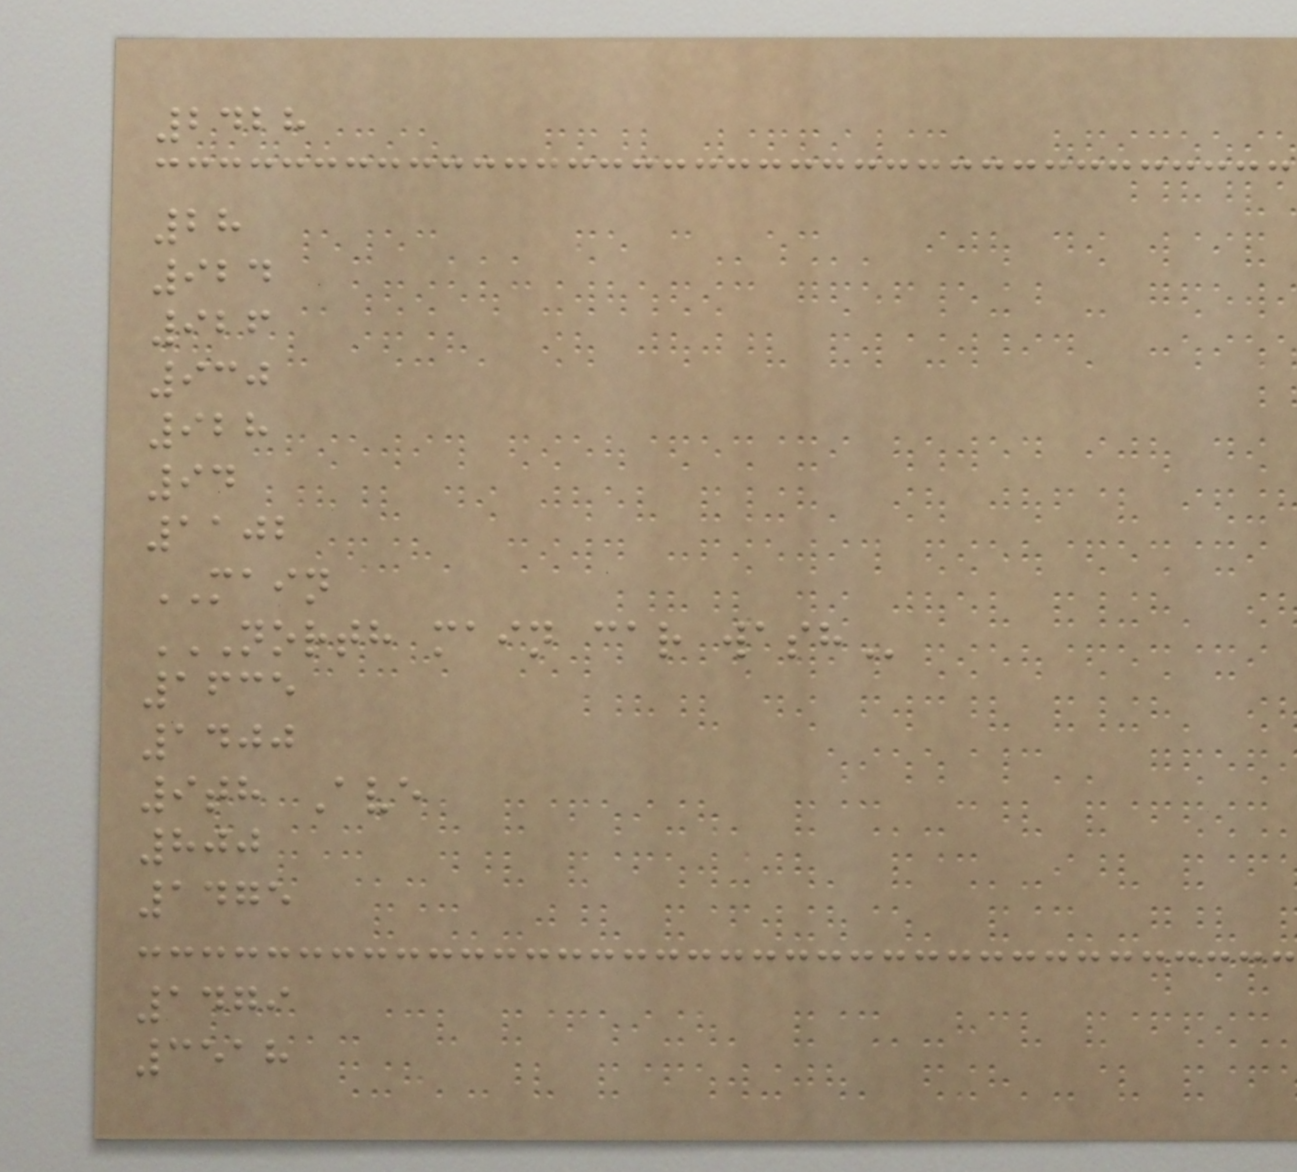2428
28
924
926
930
928
94
1102
MAIN
NORTH MAIN CAR WASH
1635
1400
9th Ave
800
1475
1479
3518
